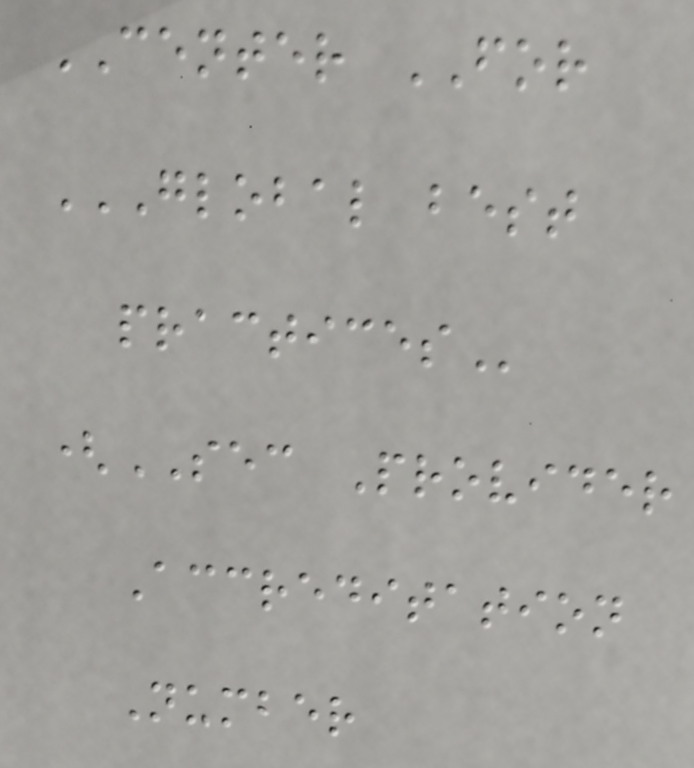CENTER FOR
GLOBAL BEST
PRACTICES
(SEC Provider
Accreditation
Number
